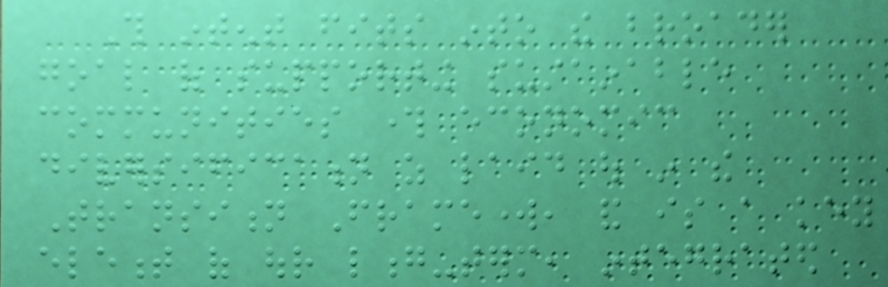This intent fits into the broader
goal of supporting sustainable
communities through economic
diversification as laid out in the
Transition Framework, and is a key
element of our long-term, integrated
